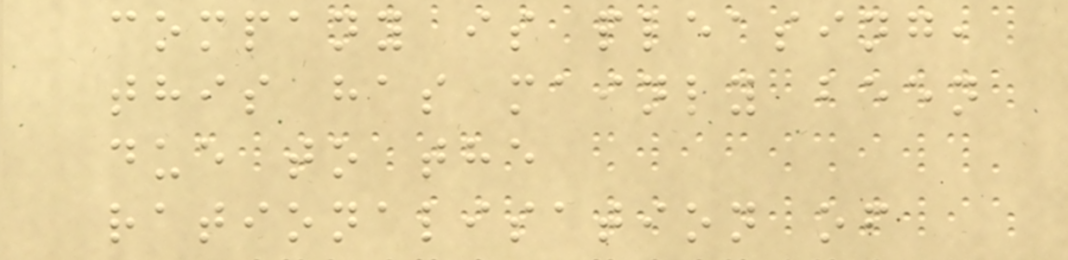company is pleasing,
this has mainly been
due to the
rationalisation of
